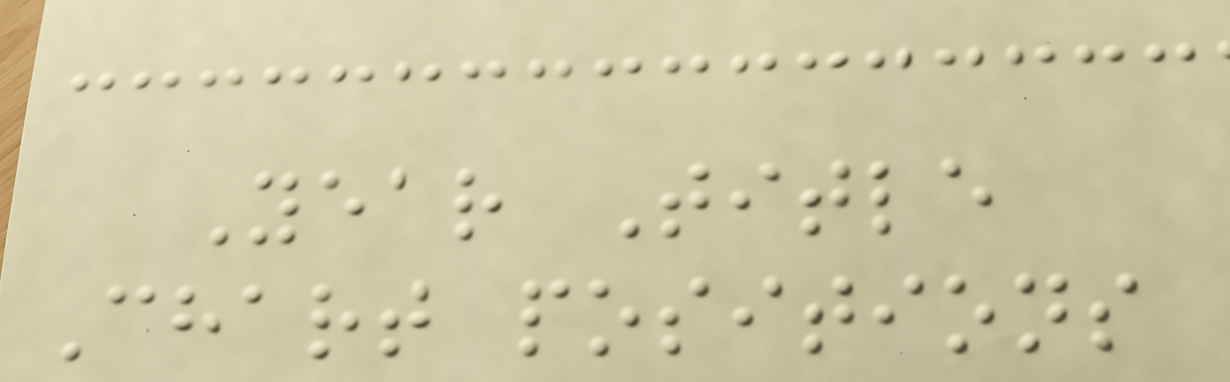Year Title
Chart positions
